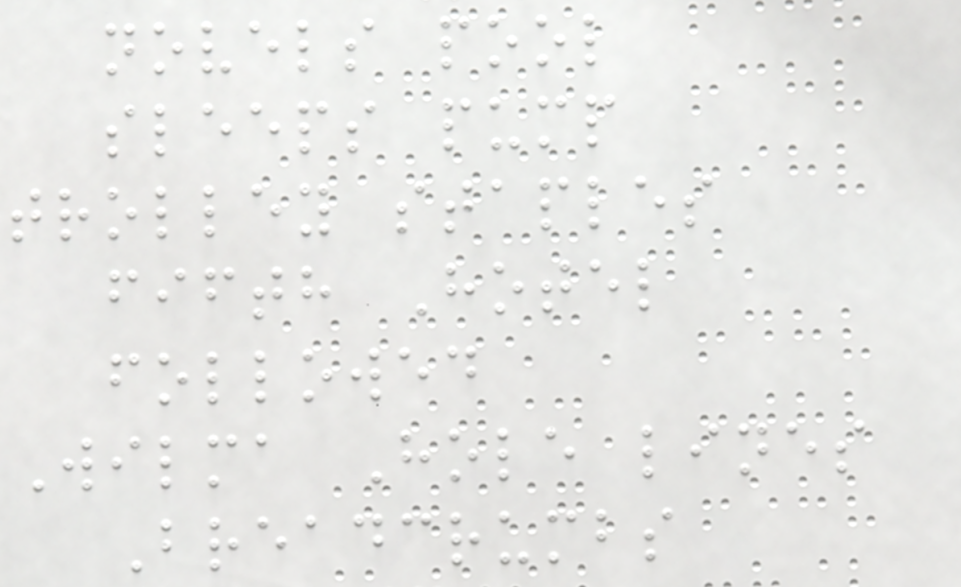novels pool
sleeps pump
trolley staples
fifth Hotel
followed
Wilma Hole lines
Breadcrumbs
